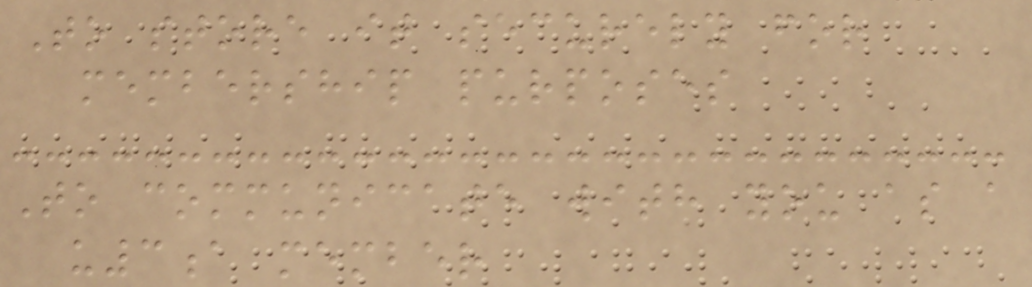To store it securely for
membership purposes
To communicate with you as a
u3a member
